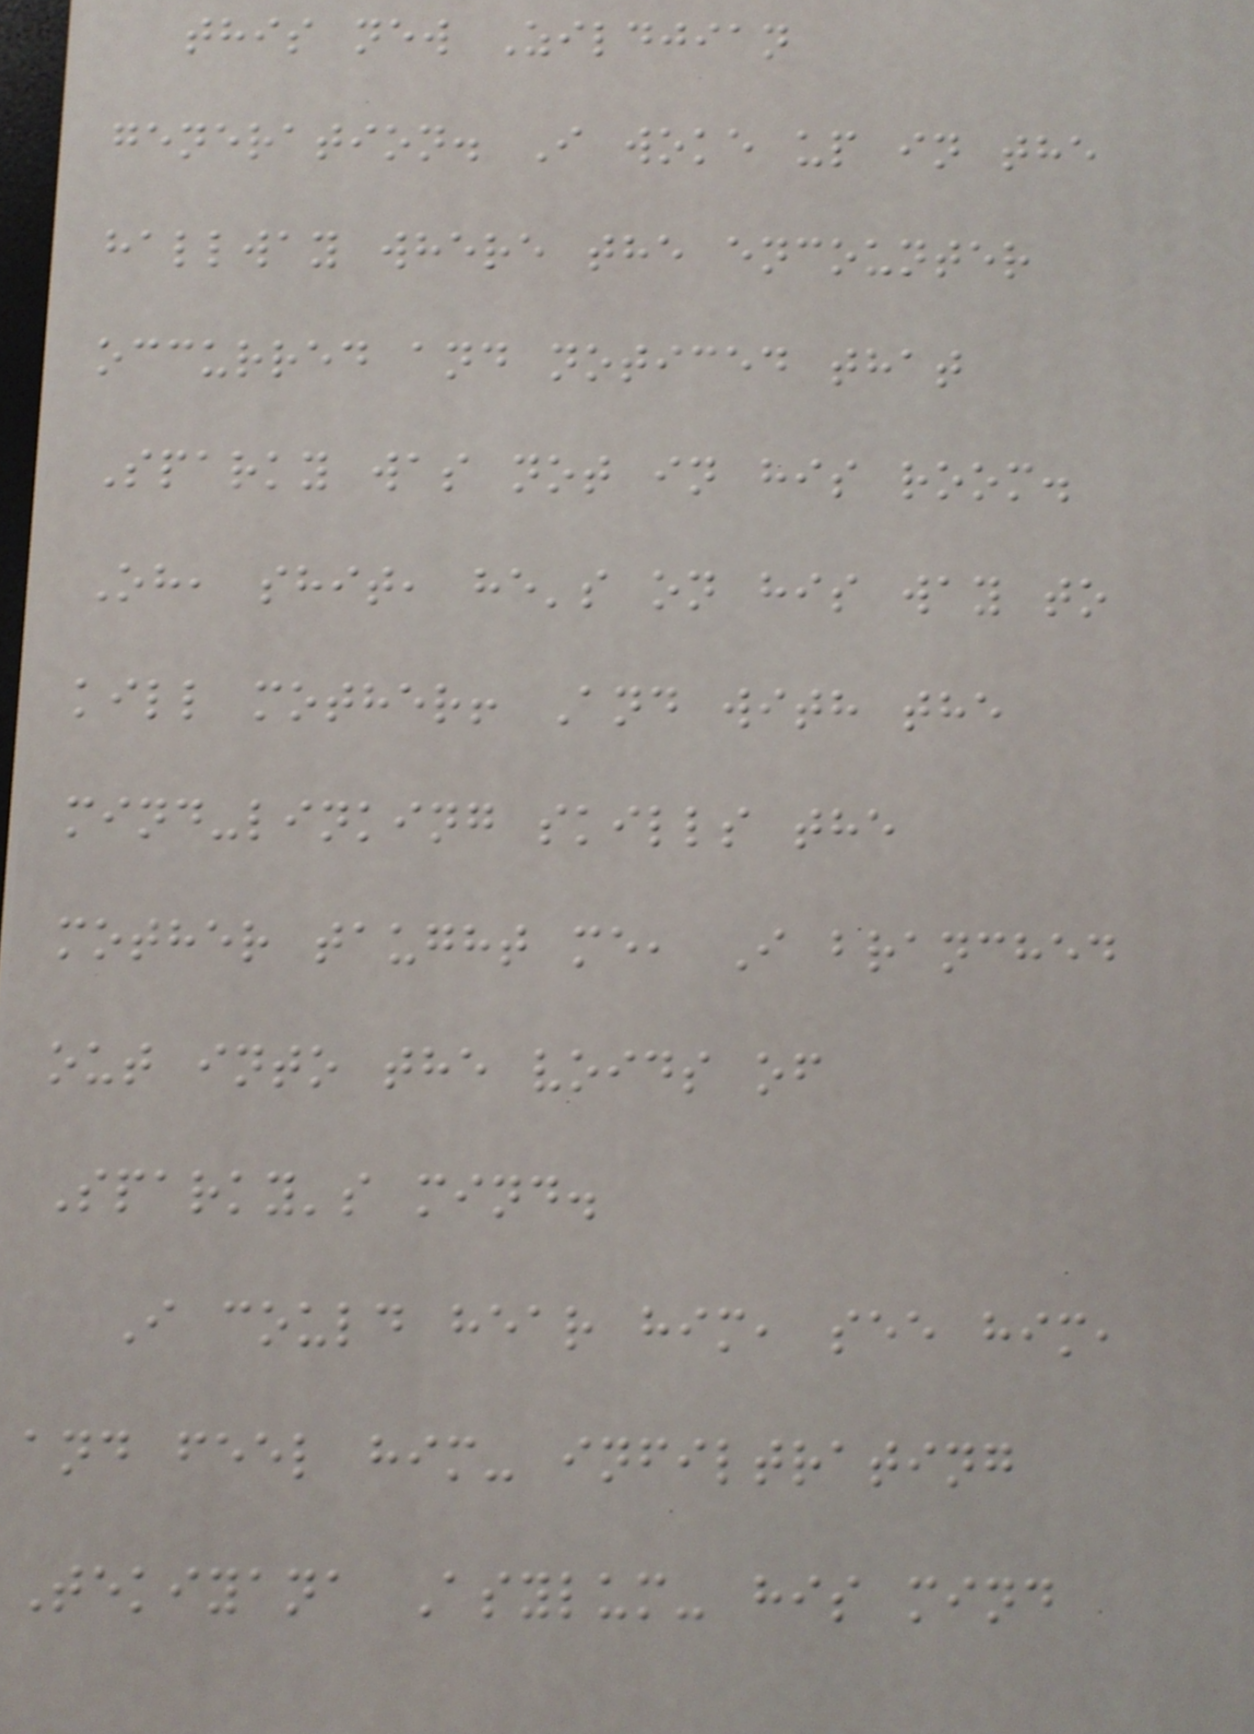this new Zildjian
generation. I woke up in the
hallway where the encounter
occurred and noticed that
Sparky was not in his room.
Oh, shit, he's on his way to
kill mother! And with the
mind-linking skills the
mother taught me, I branched
out into the voids of
Sparky's mind.
I could hear him, see him,
and feel him- infiltrating
Tekiyana Asylum- his mind
